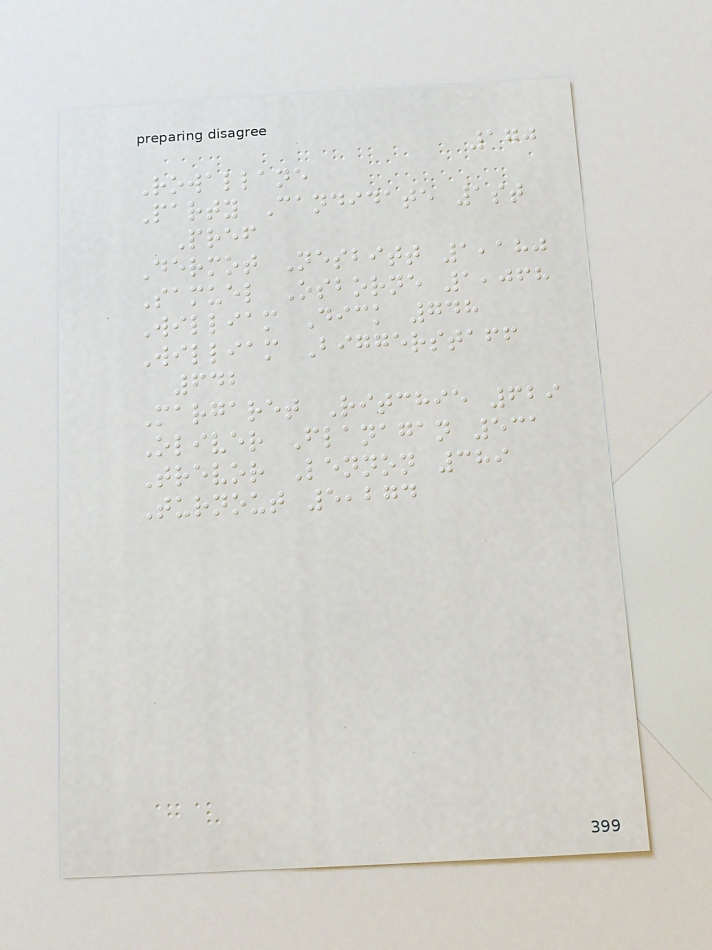170
Rowallane
Party Candidate 1st
Pref
Dermot Nesbitt 1,180
Samuel Osborne 1,068
William Dick 748
William Biggerstaff
642
Margaret Ritchie 629
Oliver Flanagan 531
Trevor Lennon 389
Turnout 5,274
